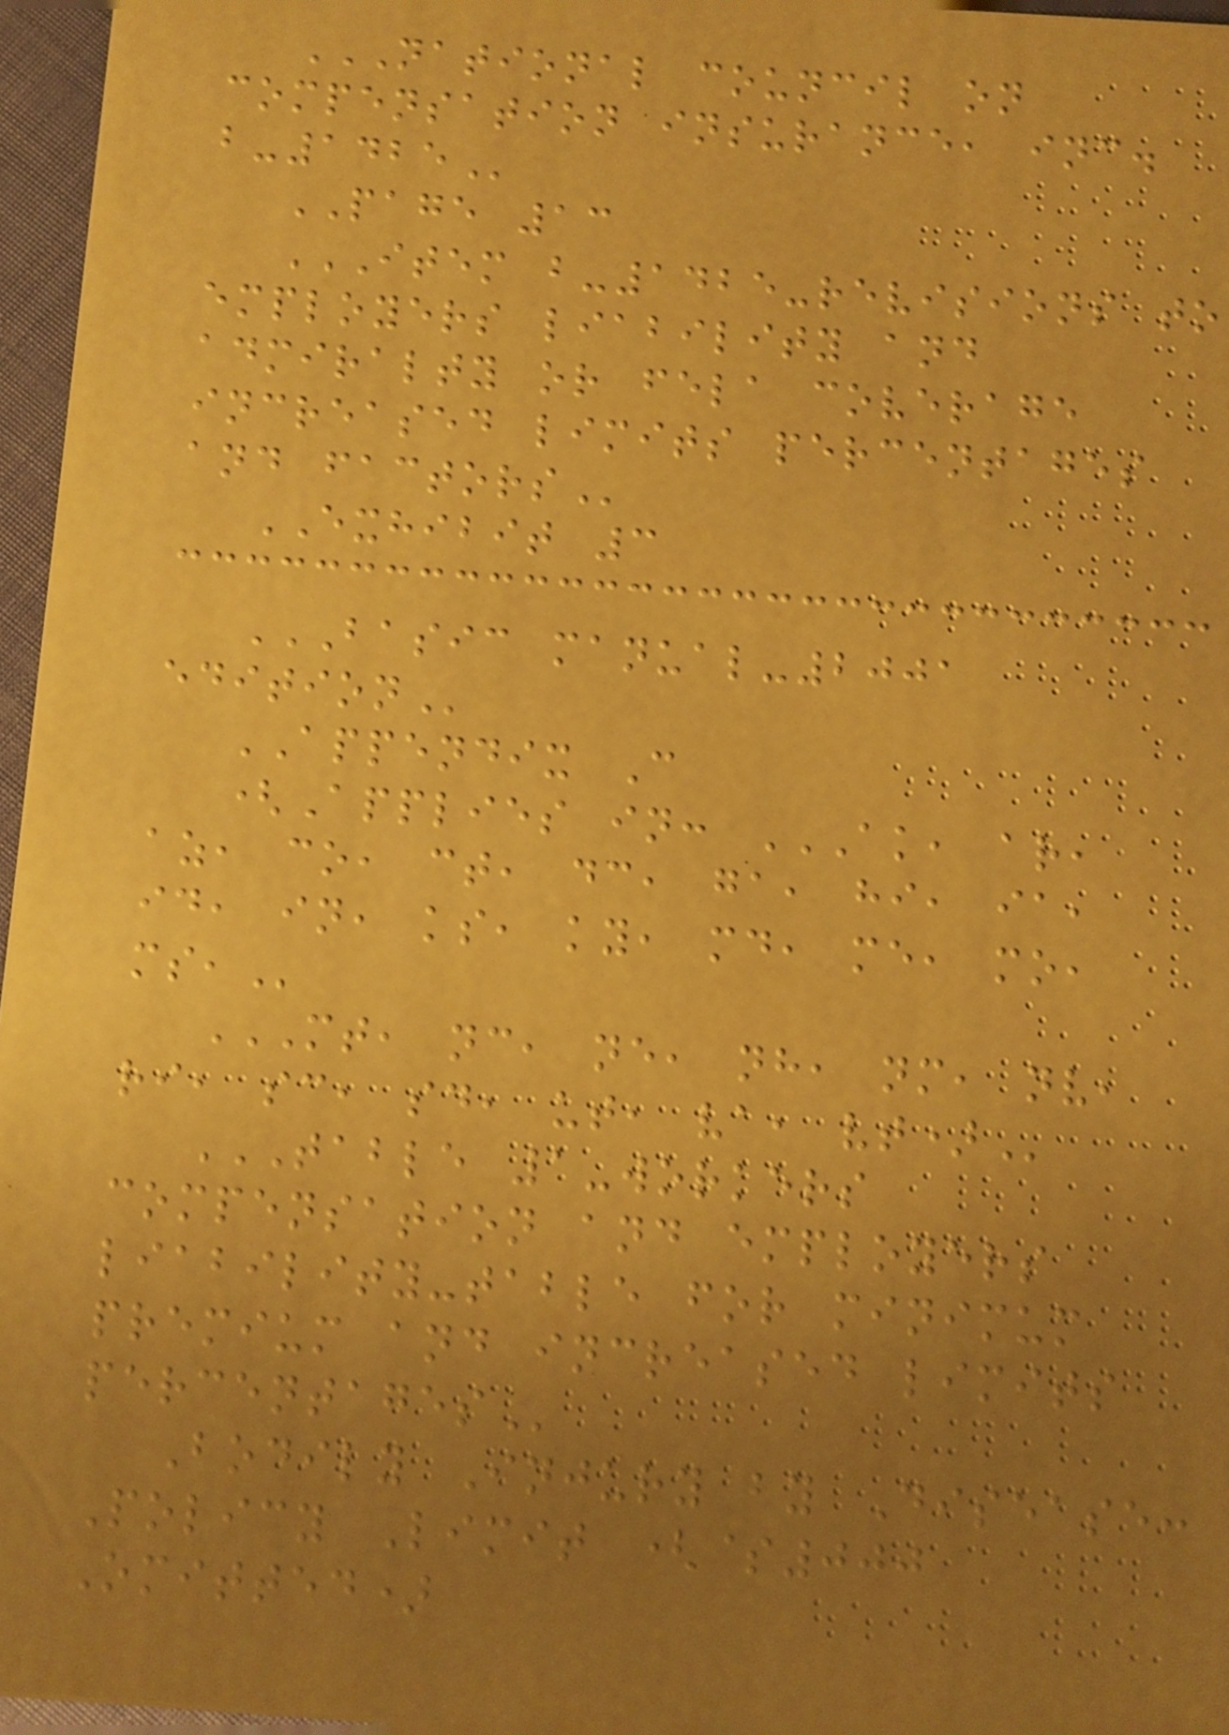NATIONAL COUNCIL ON
COMPENSATION INSURANCE, INC.
B-1425
PAGE 13
ITEM B-1425-REVISIONS TO
EMPLOYERS LIABILITY AND
ADMIRALTY OR FELA COVERAGE
INCREASED LIMITS PERCENTAGES
AND FACTORS
EXHIBIT 3
BASIC MANUAL-2001
EDITION
APPENDIX C
(Applies in: AK, AR,
AZ, CO, CT, DC, GA, HI, IA,
ID, IN, KS, KY, MD, ME, MO,
MS,
MT, NC, NE, NH, NM, NV,
RI, SC, SD, UT, VA, VT)
TABLE 1-WORKERS
COMPENSATION AND EMPLOYERS
LIABILITY-TABLE FOR MINIMUM
PREMIUM AND INCREASED LIMITS
PERCENTAGES
Bodily Injury by Disease:
Policy Limit ($000
Omitted)
